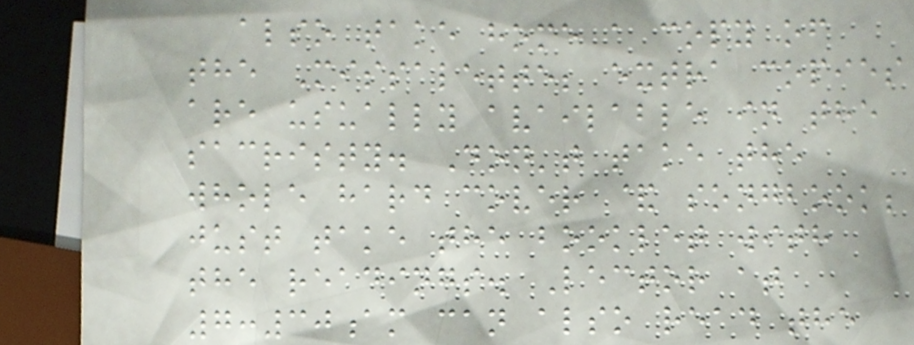also take home a copy of
the Missalette; extra copies
are usually available in the
sacristy. Don't take the
whole hard cover & songbook;
just take the booklet with
the readings. Lector at
7:30am can also read the
